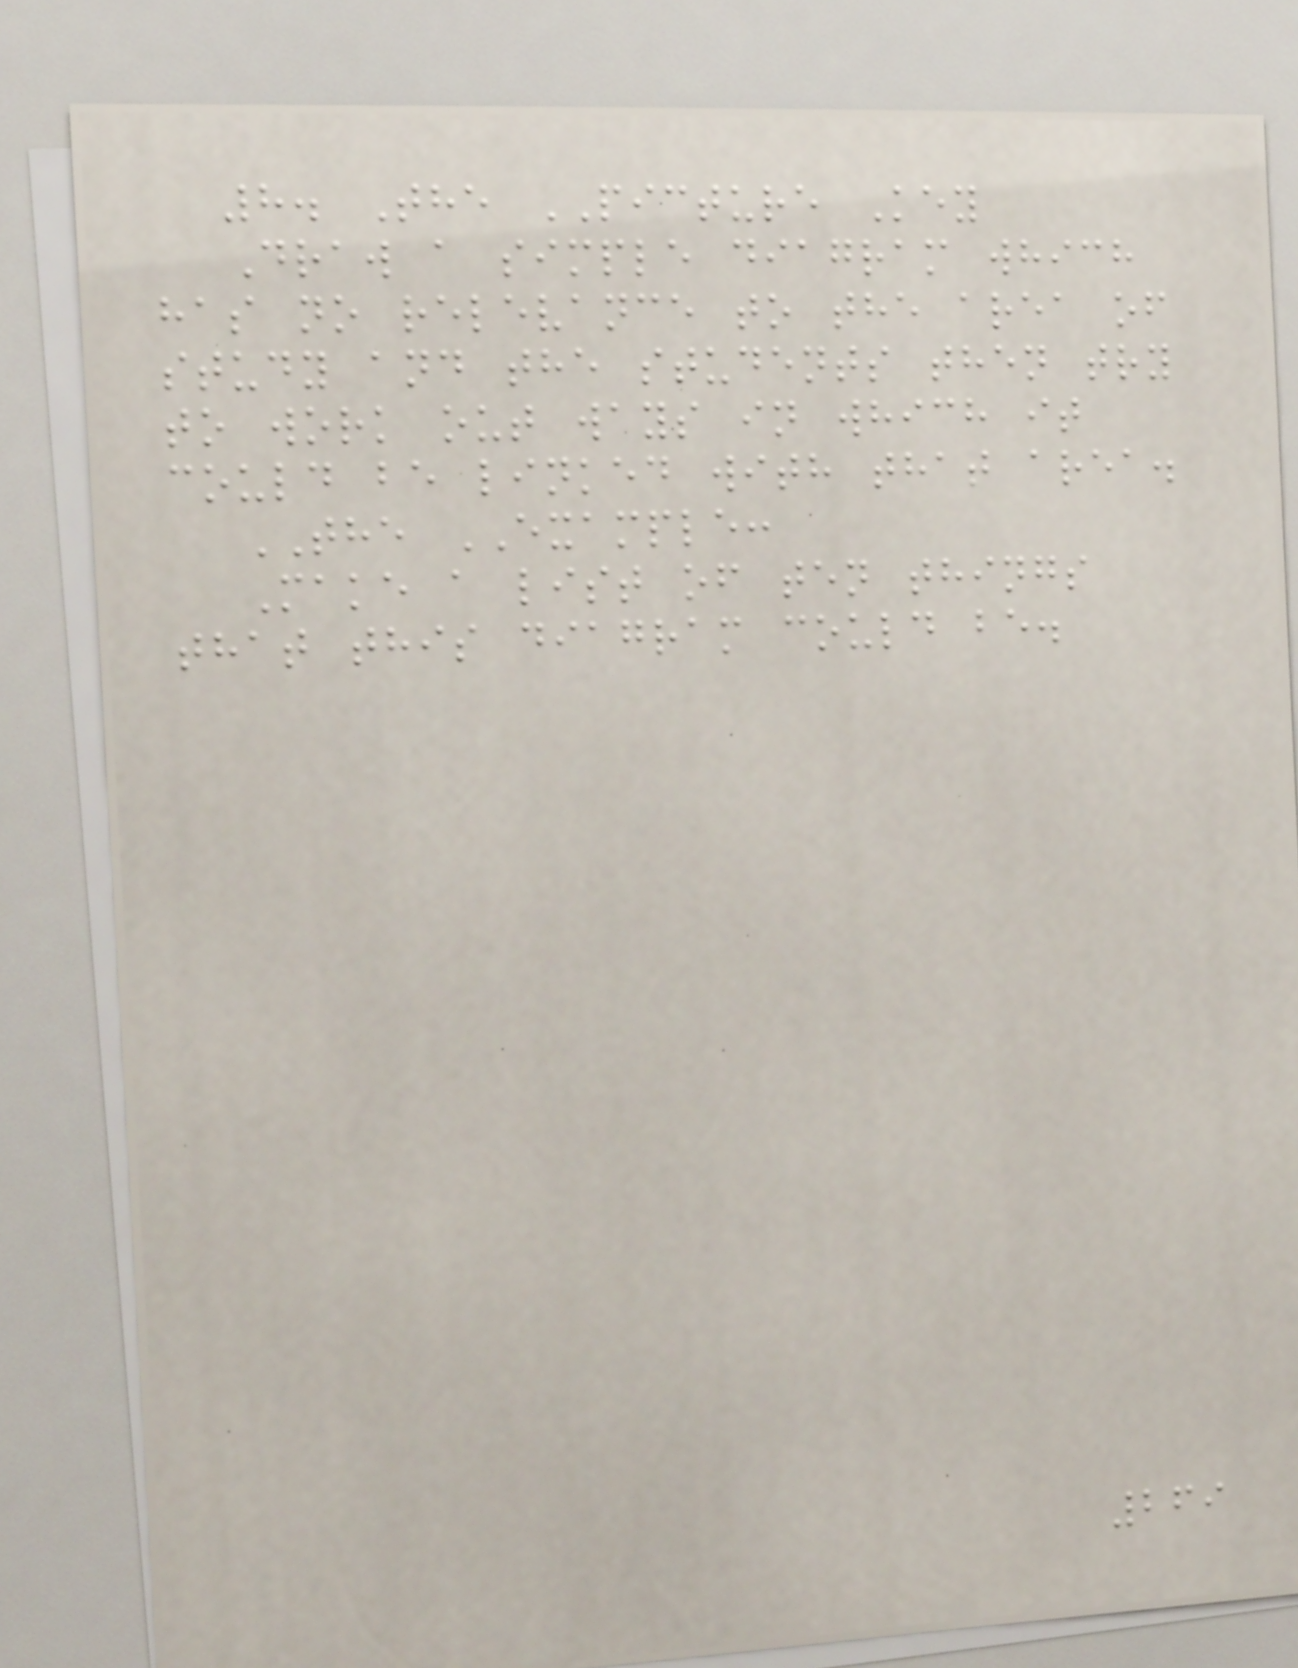8. The PICTURE Key
Draw a simple diagram which
has no relevance to the area of
study and the students then try
to work out ways in which it
could be linked with that area.
THE EXAMPLE:
Make a list of ten things
that this diagram could be.
269
